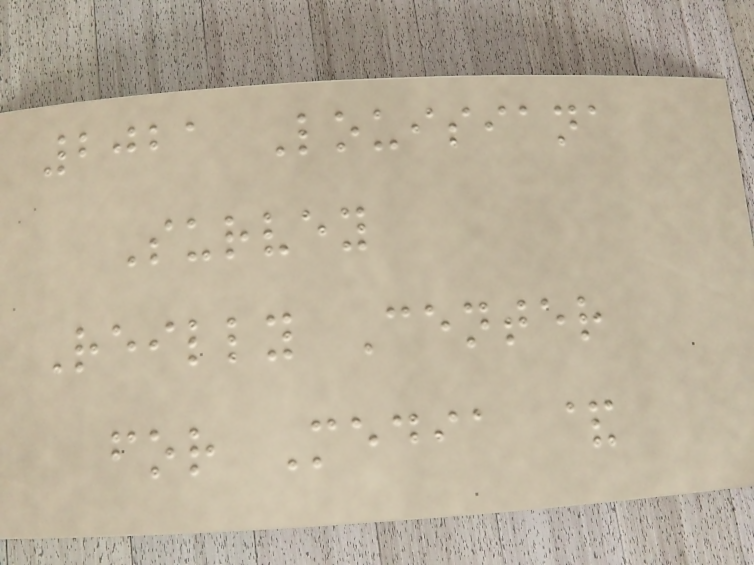2021 Louisiana
Survey
Reilly Center
for Media &
